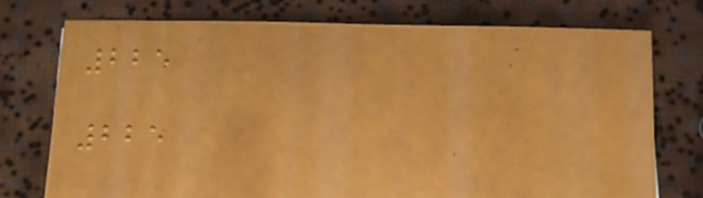225
225
